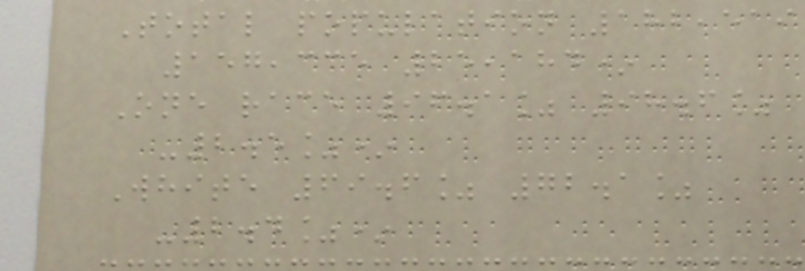Total population 182,519
157,335 25,184*
One race 96.1% 98.6%
-2.5%*
White 69.6% 72.1%
-2.4%*
